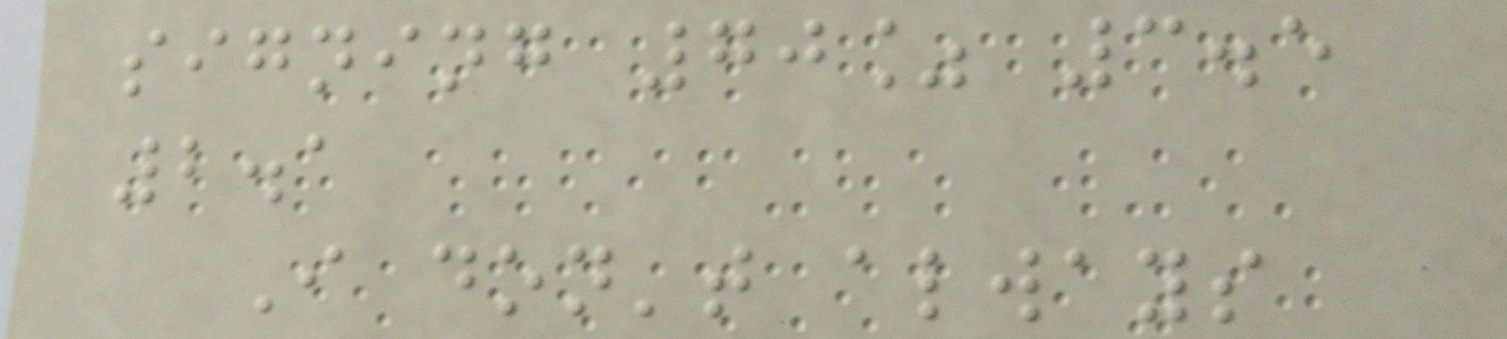signing 70% 3.5
2.1
I don't always
